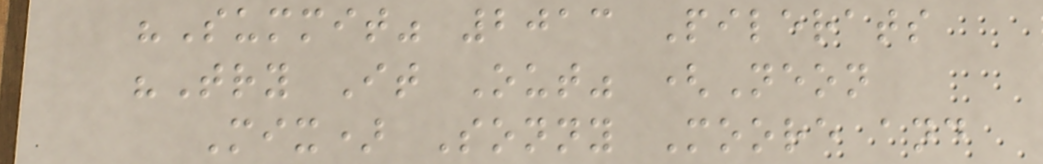"Summit" 2013 Pilerats
"Try It Out" (Neon
Mix) Sonny Moore and
